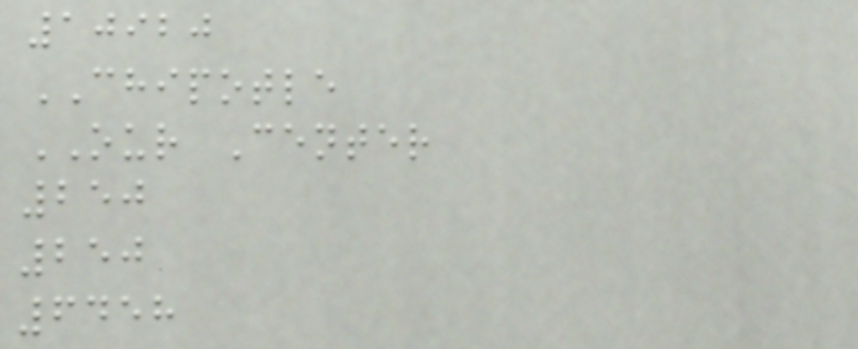10920
CHIPOTLE
OUR Center
250
250
6458
